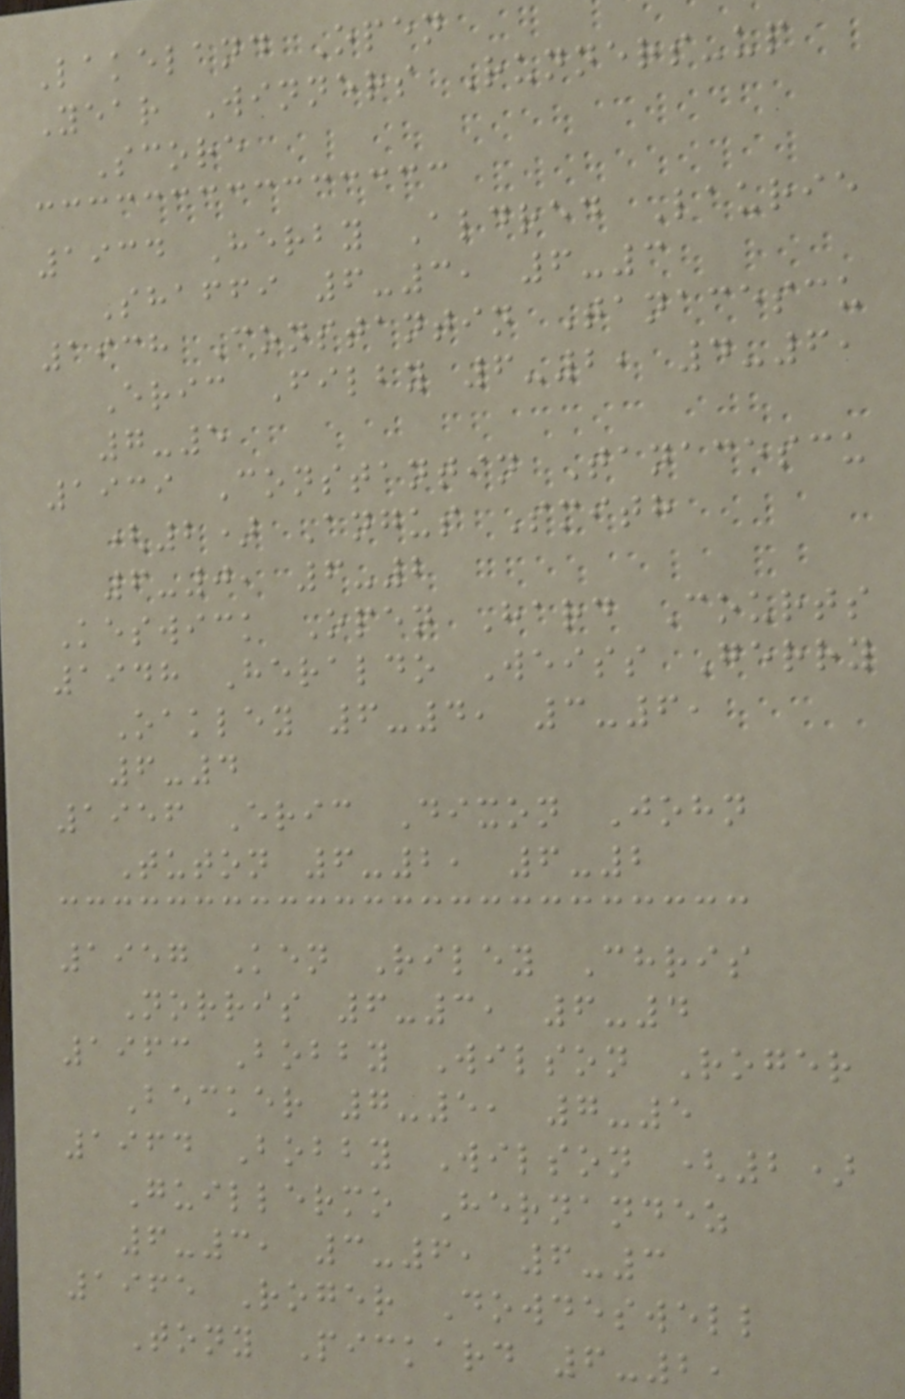Lakeland Open
Year Winners Runners-up
Score
1934 Herby Aldred Laurie
Shaffi 6-3, 6-3
1938 Constantin Tanacescu
Eric Filby 6-2, 4-6,
7-5
1939 Constantin Tanacescu
(2) Angus Smith
6-0, 6-2
Keswick Open Hard Courts
1948 Heraldo Weiss Gerry
Oakley 6-4, 3-6,
6-4
1956 Eric Dixon John
Tuton 6-2, 6-2
1957 Ken Riley Chris
Norris 6-3, 6-4
1963 Bobby Wilson Roger
Becker 7-5, 7-5
1964 Bobby Wilson (2)
Guillermo Hernandez
6-3, 3-6, 6-3
1965 Roger Dowdeswell
Tony Pickard 6-2,
